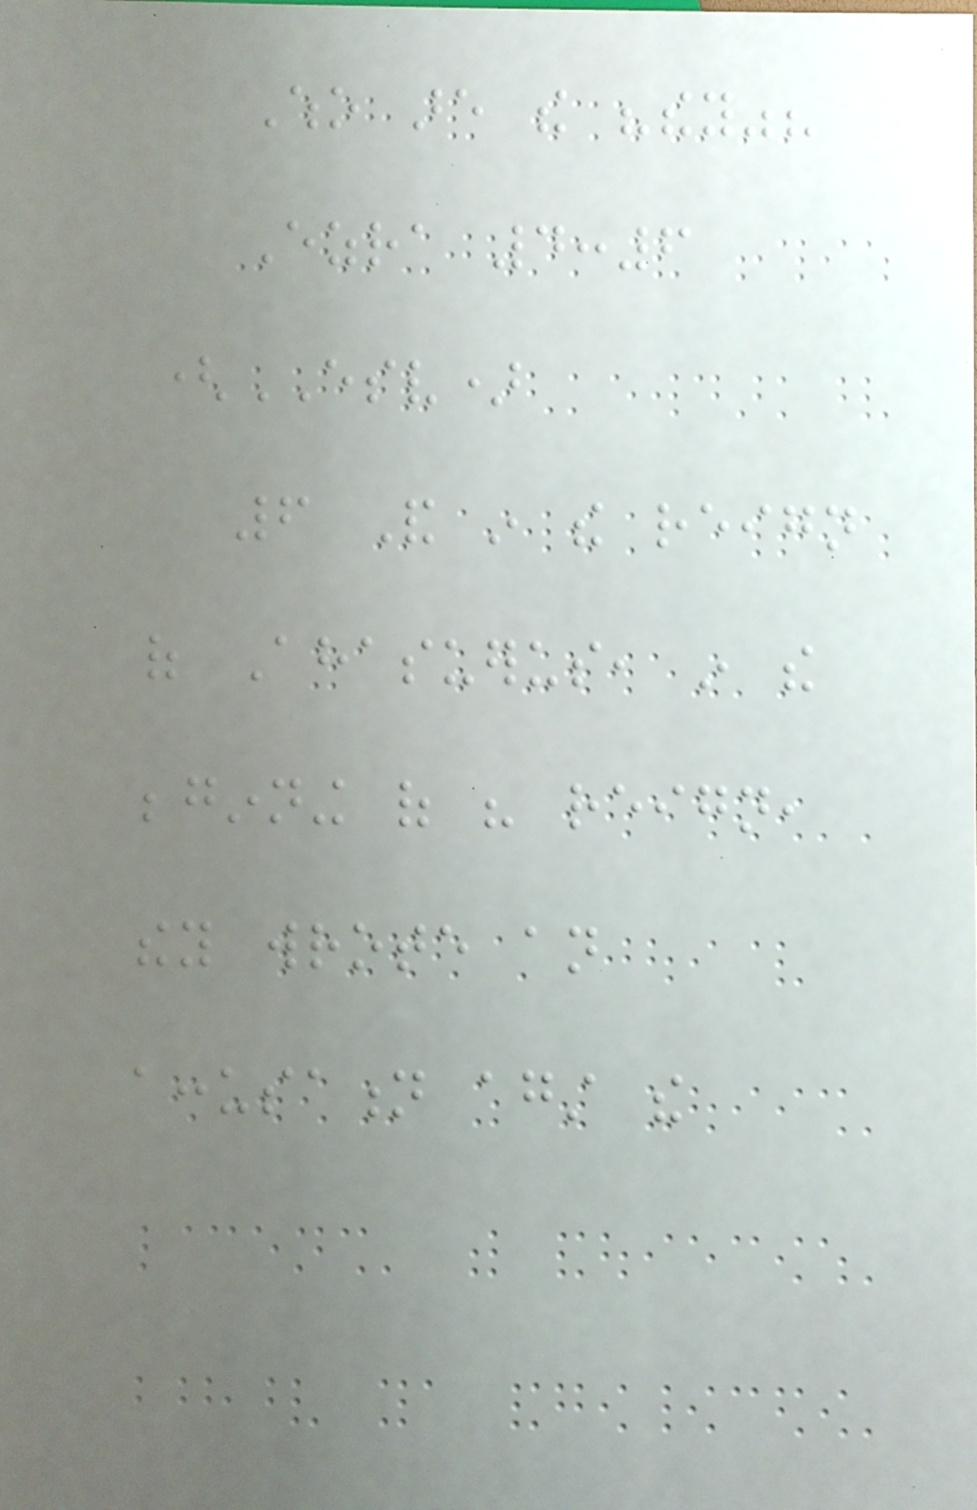Who are the "they"?
Ezra 4:6
(ESV)
6 And in the reign
of Ahasuerus, in the
beginning of his reign,
they wrote an
accusation against the
